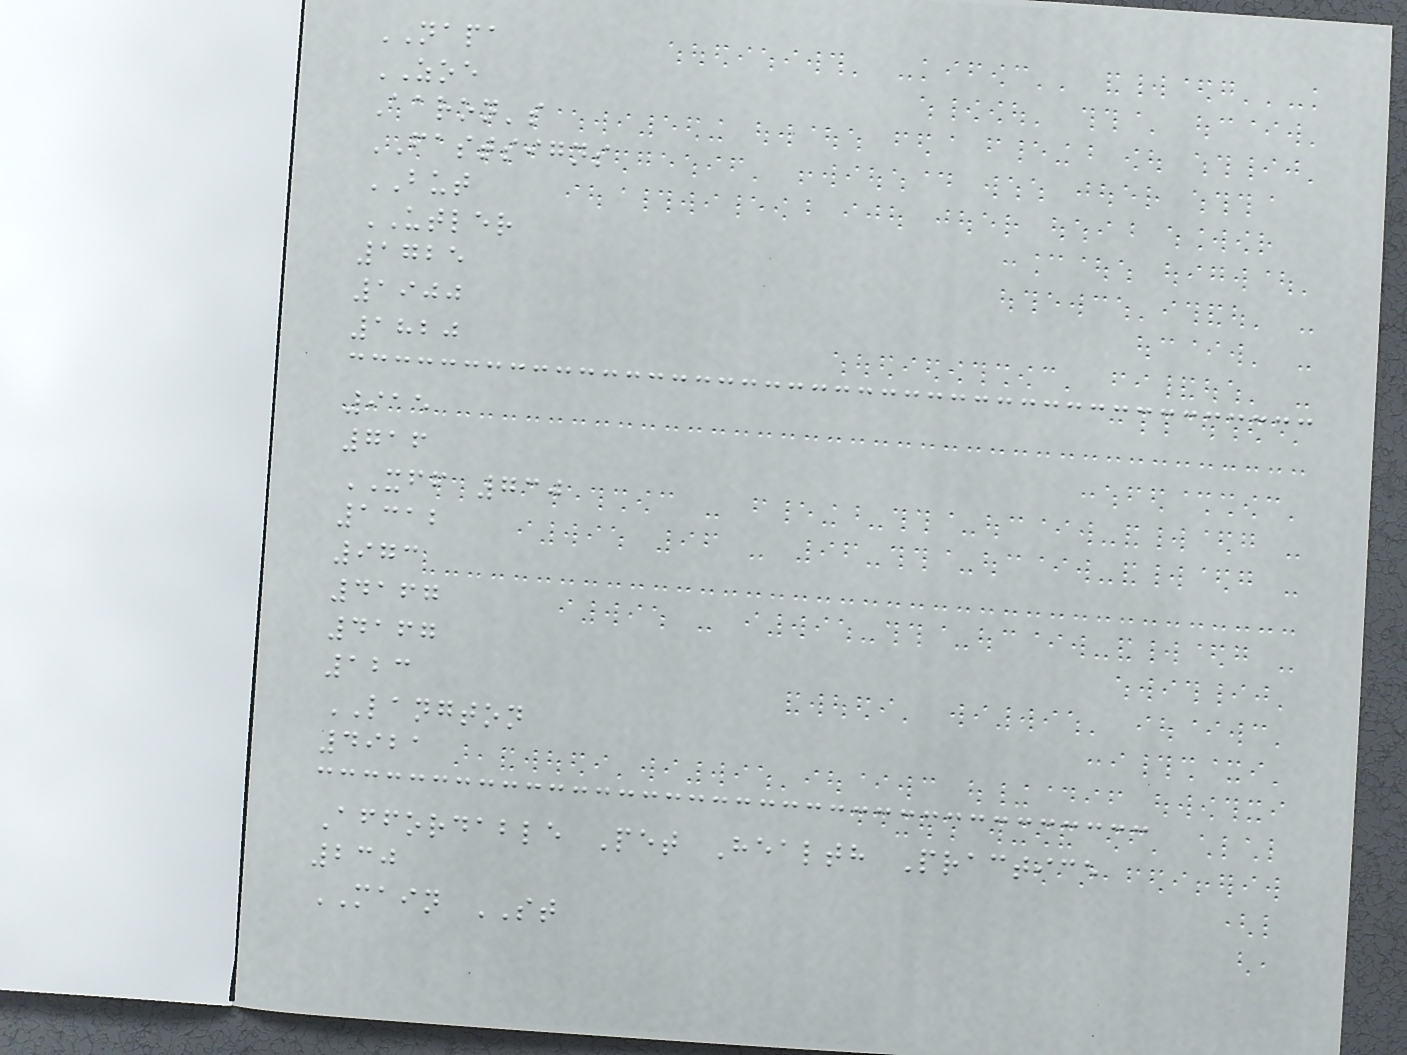NAPA
ZOE
Aaron's
FASTSIGNS
BUT
UTLER
1725
1900
1820
915
716
XFF 730
1312
973
4167
4167
123
LANGTON
4921
Affordable Pet Health Practice
230
MAIN ST
